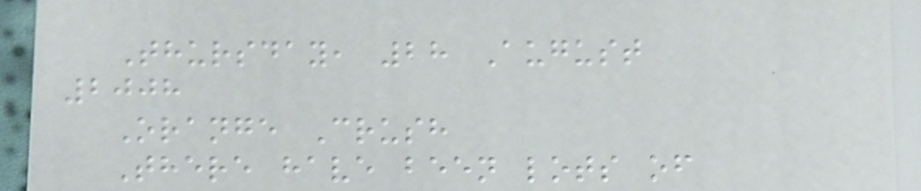Thursday, 28 August
2008
Orange Crush
There have been lots of
